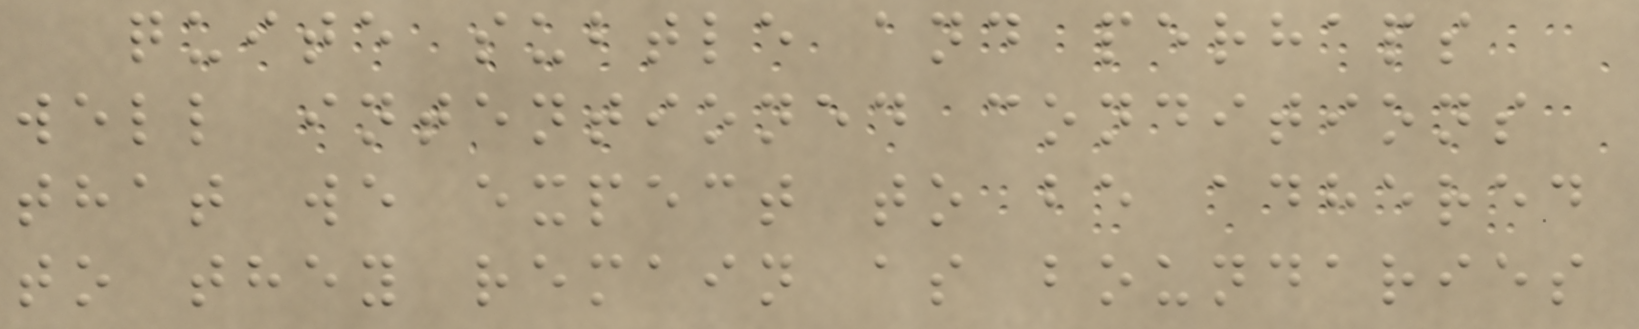quite subtle and perhaps
well intentioned conditions
that we expect to be adhered
to they remain as boundaries
